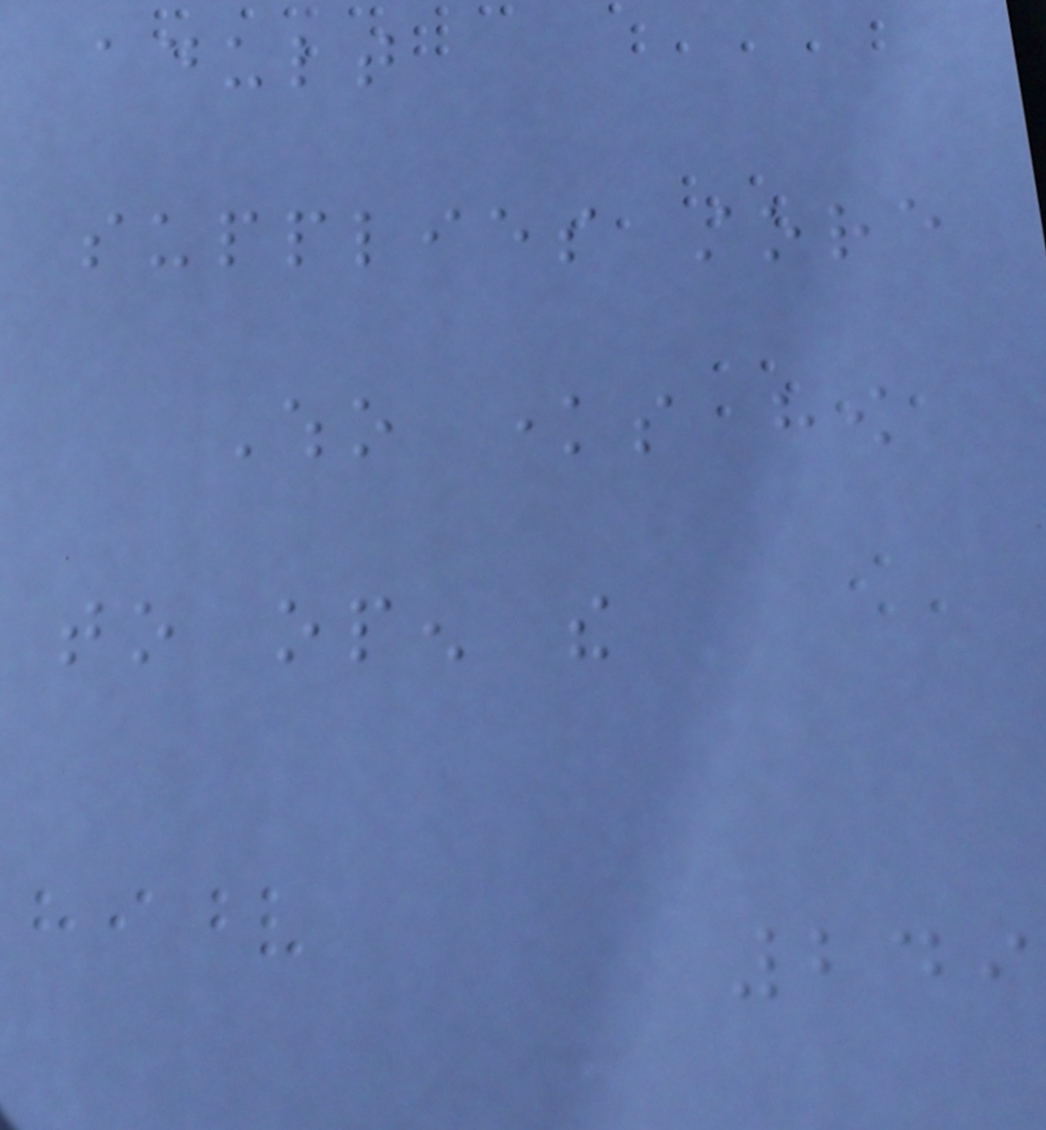adult
supplies store
Who knows how
to open the
249
